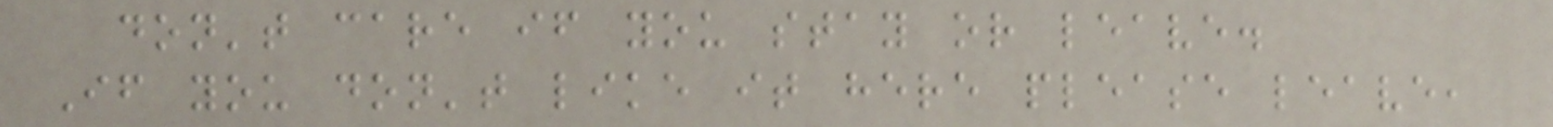don't care if you stay or leave.
If you don't like it here please leave,
